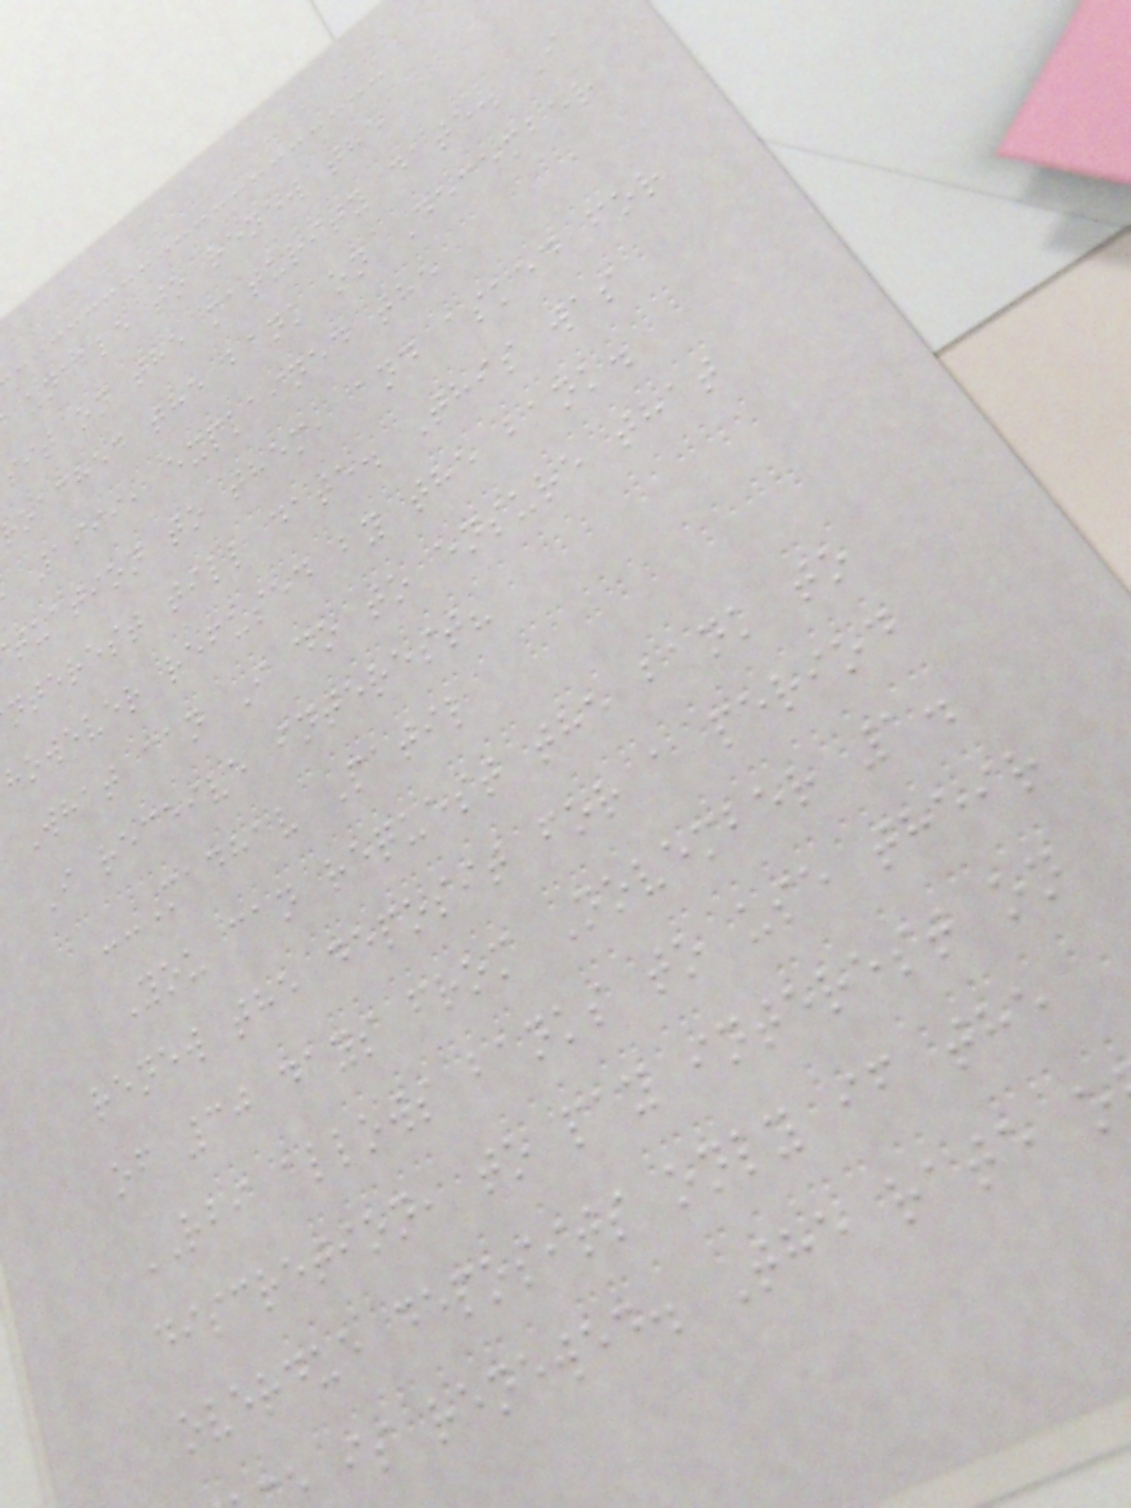unable to renew the
sit on the maturity date. I
oached the bank on December
1999, explained the
tuation to them, and asked for
nterest till date. This was
however refused by the bank.
What can I do to ensure that
I receive interest?
--Madhav Patil
You can request the bank to
renew the deposit for a period
of 30 days from November 1.
RBI allows banks to use their
discretion, to pay interest on
overdue deposits only if the
is renewed. The rate o
